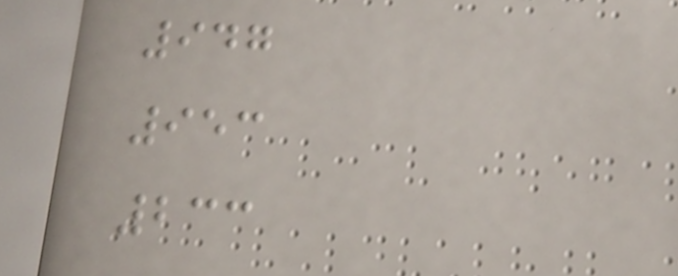947
953
233
